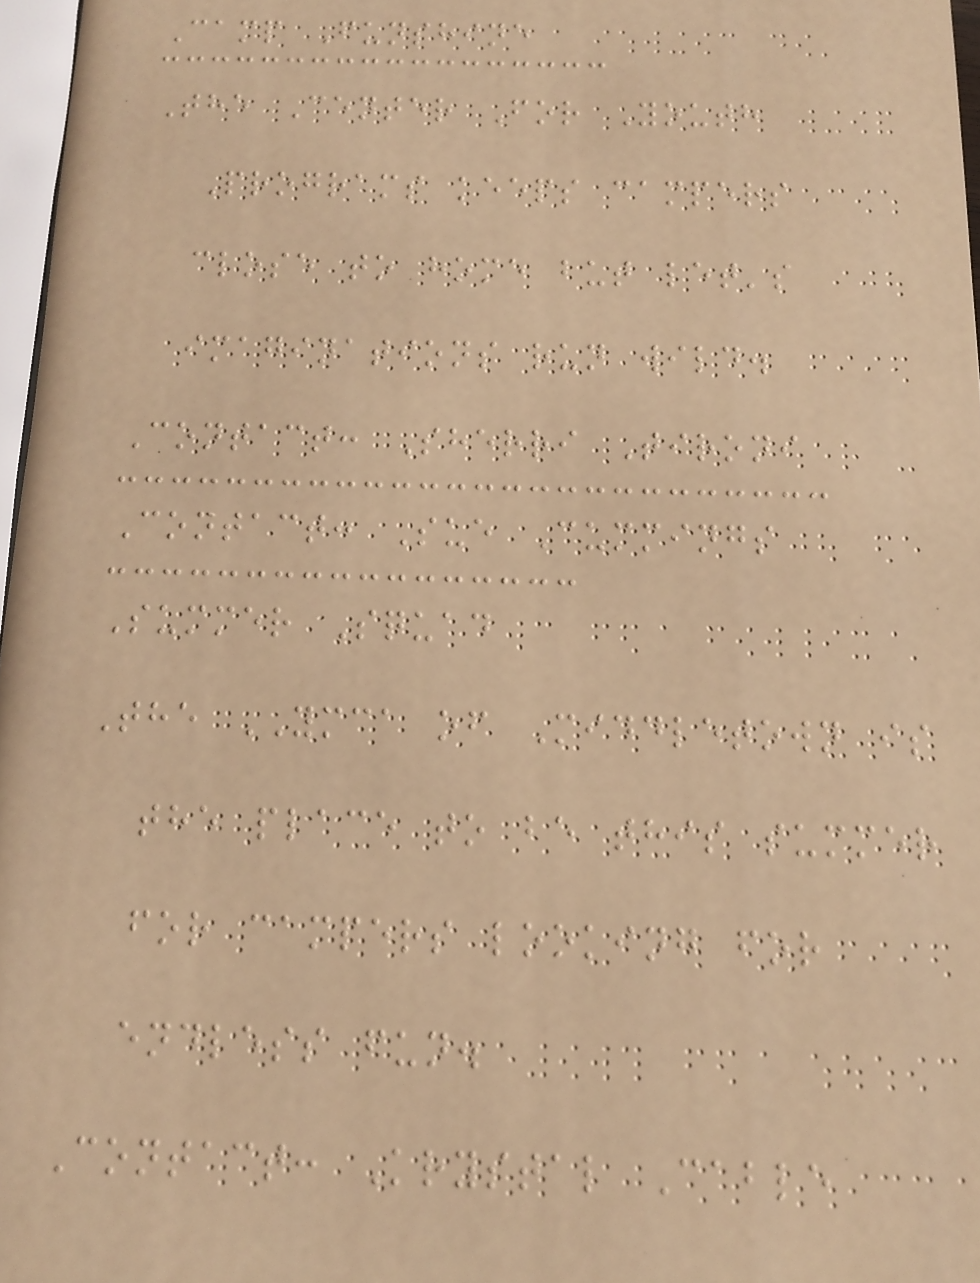Camp Funshine
The Center For Youth
Programs keeps campers
close to home but let's
imaginations run wild.
Contact: Sherri Tironi
Contact: Sue Cummings
Summer Squad
The YMCA of Middletown is
the place to be this summer
for campers looking for
endless fun.
Contact: Krystal Cable
